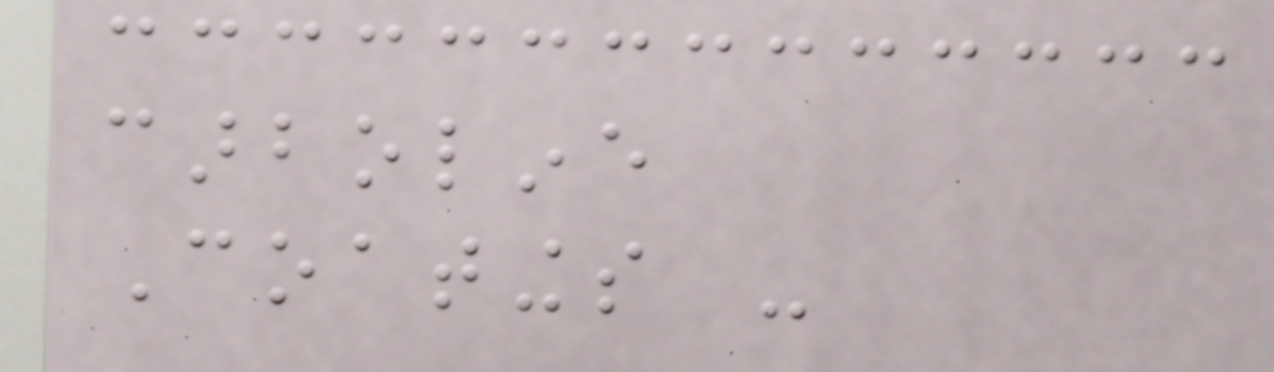carboline
Coatings -
